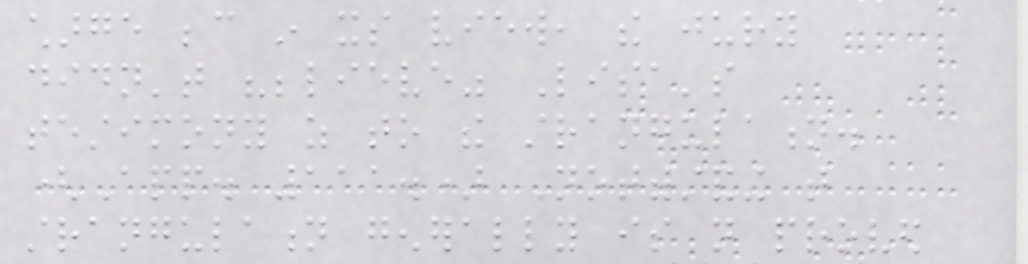charge because in its view, the jury
didn't "believe" Lisa's
testimony as to the strangulation.
(App. 111.) Notwithstanding that
strangulation generally is not proved
